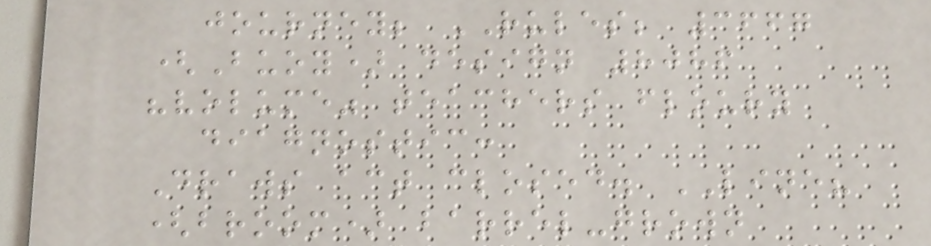journey; RULES; 3667
(Buoy) design 8086
"volume" teachers floury
diagnostic:
Draws act closed. LINE?
(broom) barrel-grown
